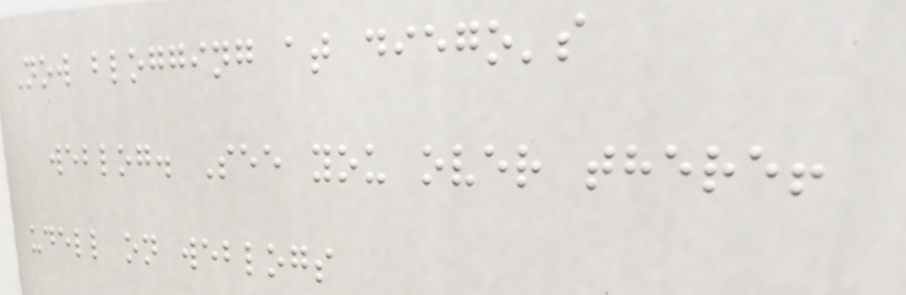Now blogging at diego's
weblog. See you over there!
udell on weblogs
